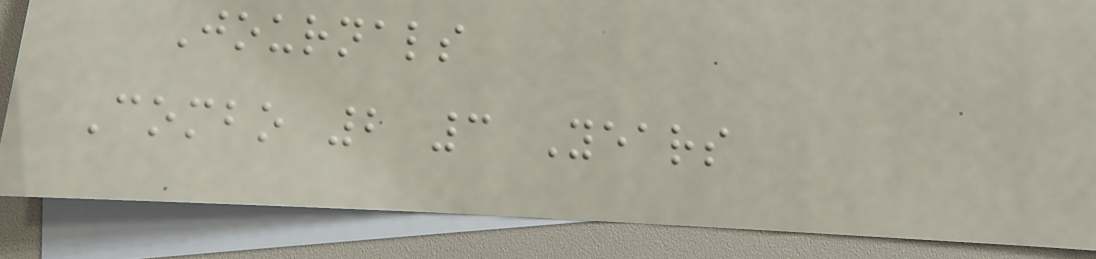Journals
Combo 2 3 Years
